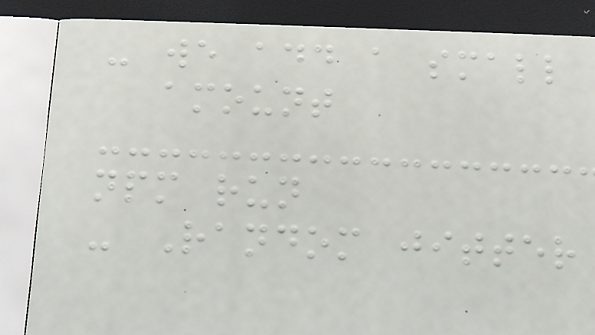- we add a small
amount
npm run
- Random jitter
